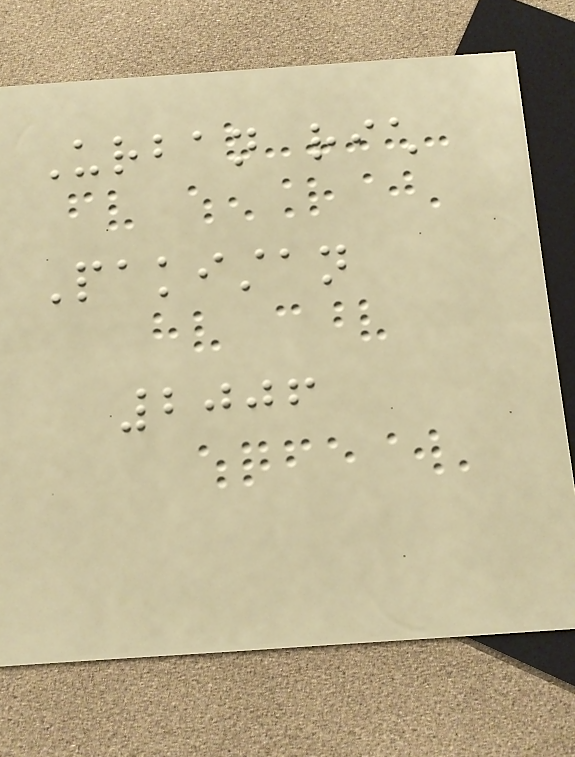Urban rich
Pakistan
2006
